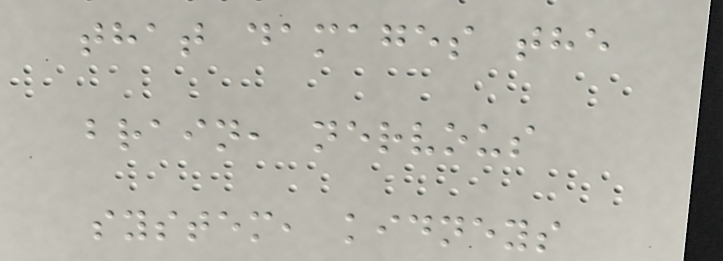that damages the
brain, nervous
system, kidneys
